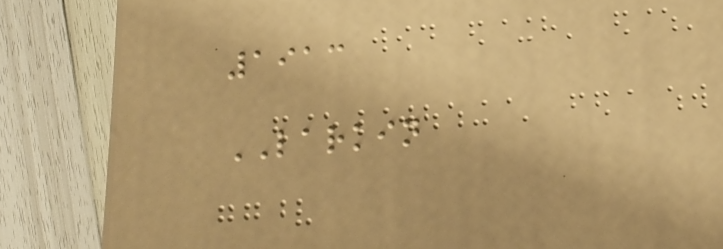1913
LARKIN
